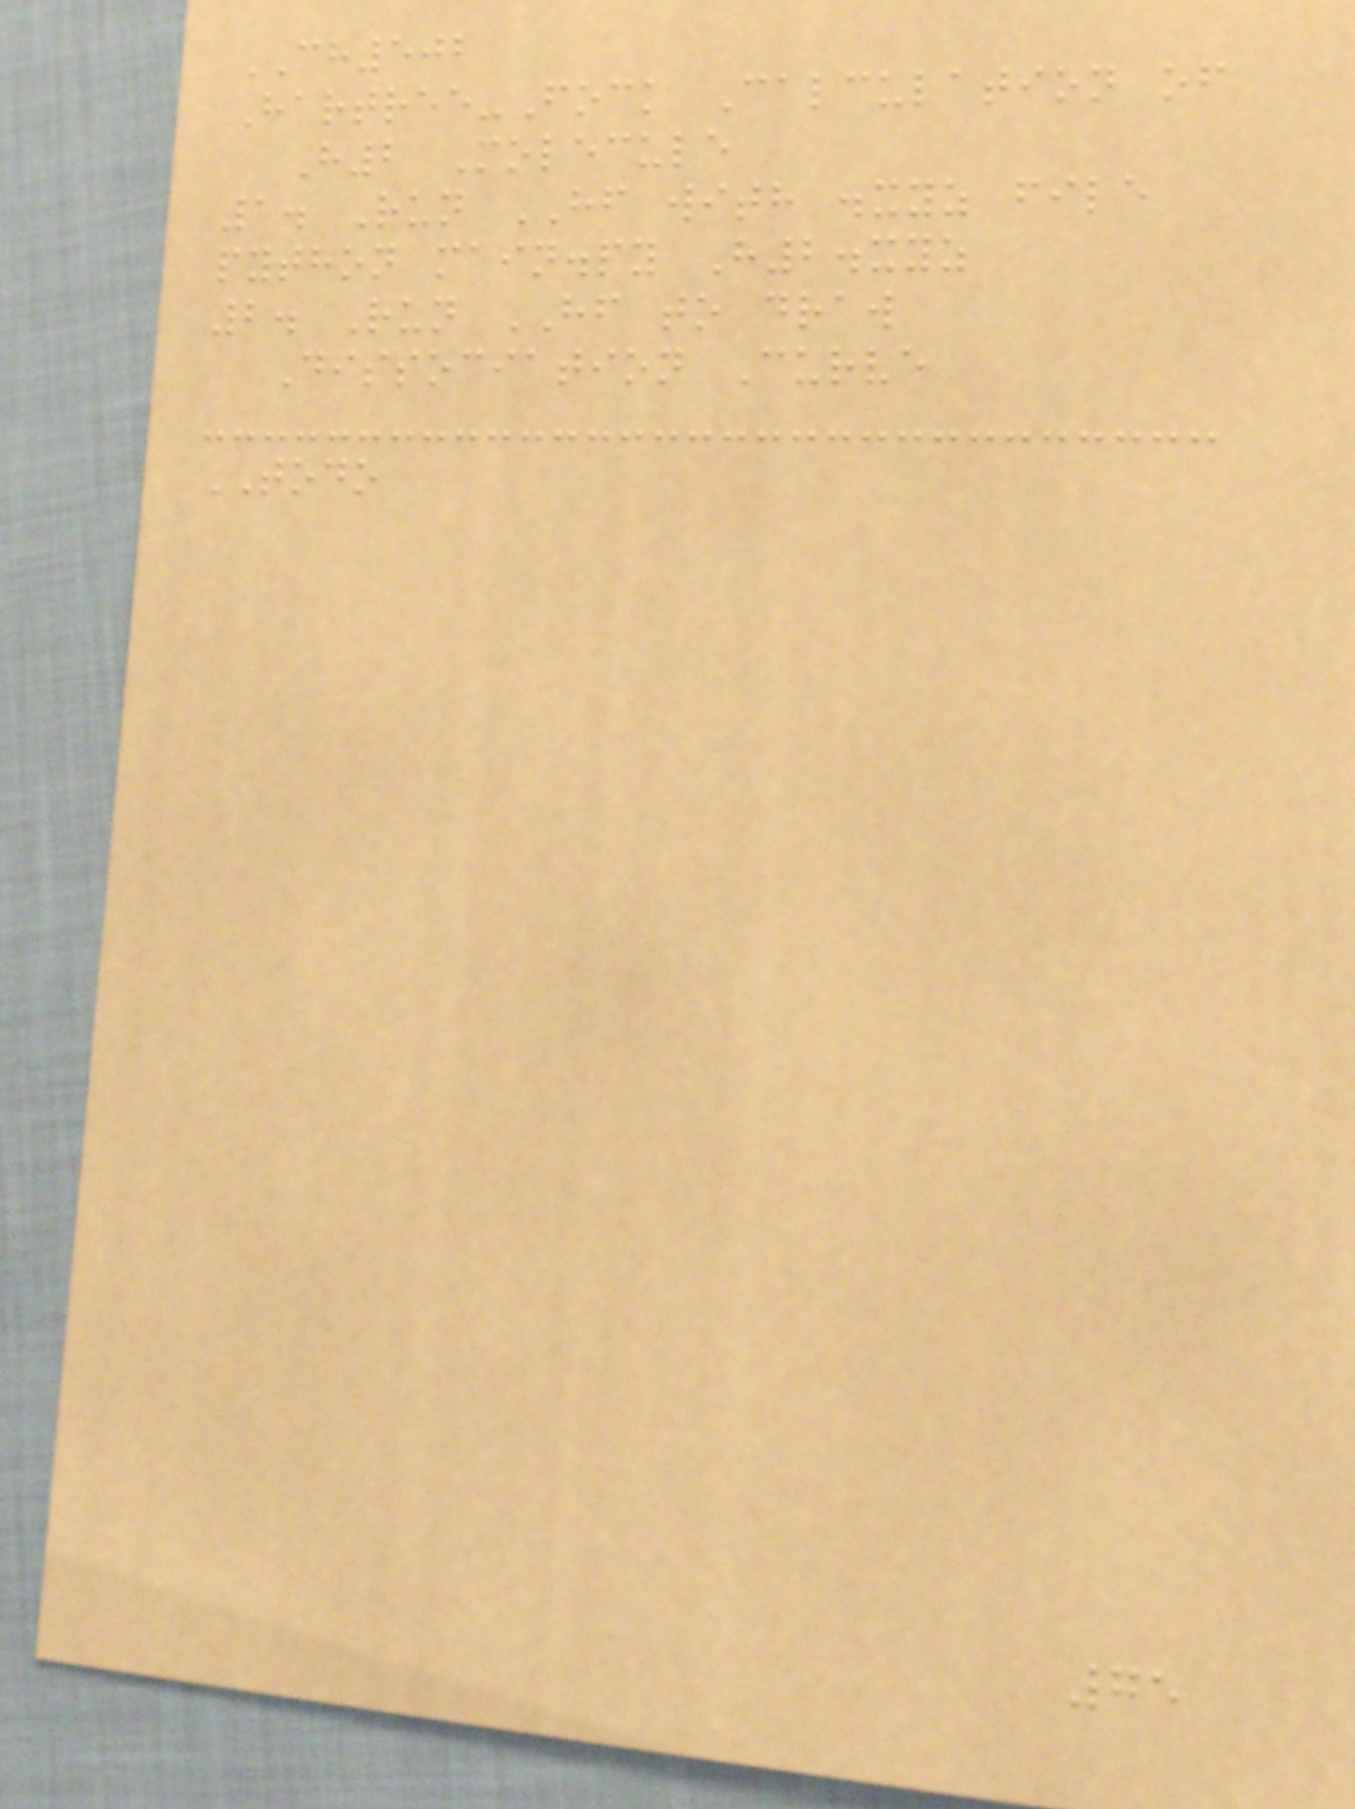CH502
Hartree-Fock Calculation of
H2 Molecule
1. Run HF with .xyz file
python main.py H2.xyz
2. Run HF to draw
Dissociation Curve
TODO
75
